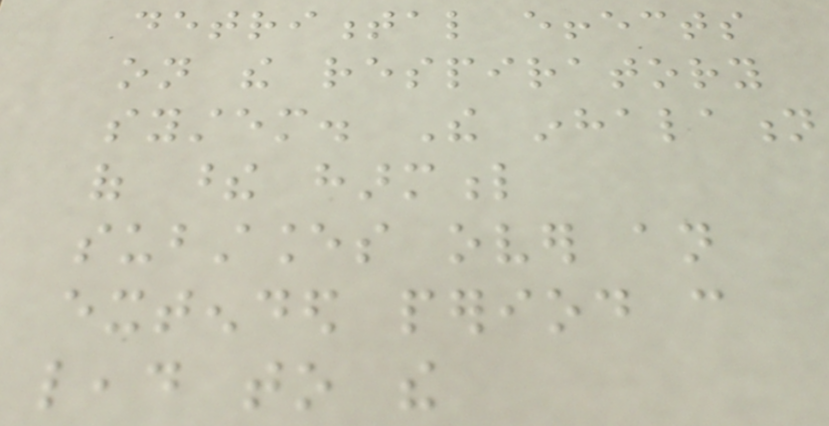detrimental effects
on the respiratory
system. The inhalation
of these harmful
substances over an
extended period can
lead to the
